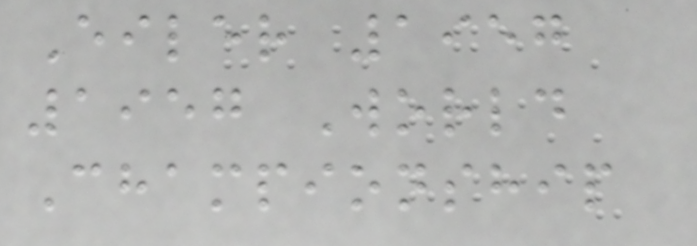Eiler 1957
1957 World
Championship
